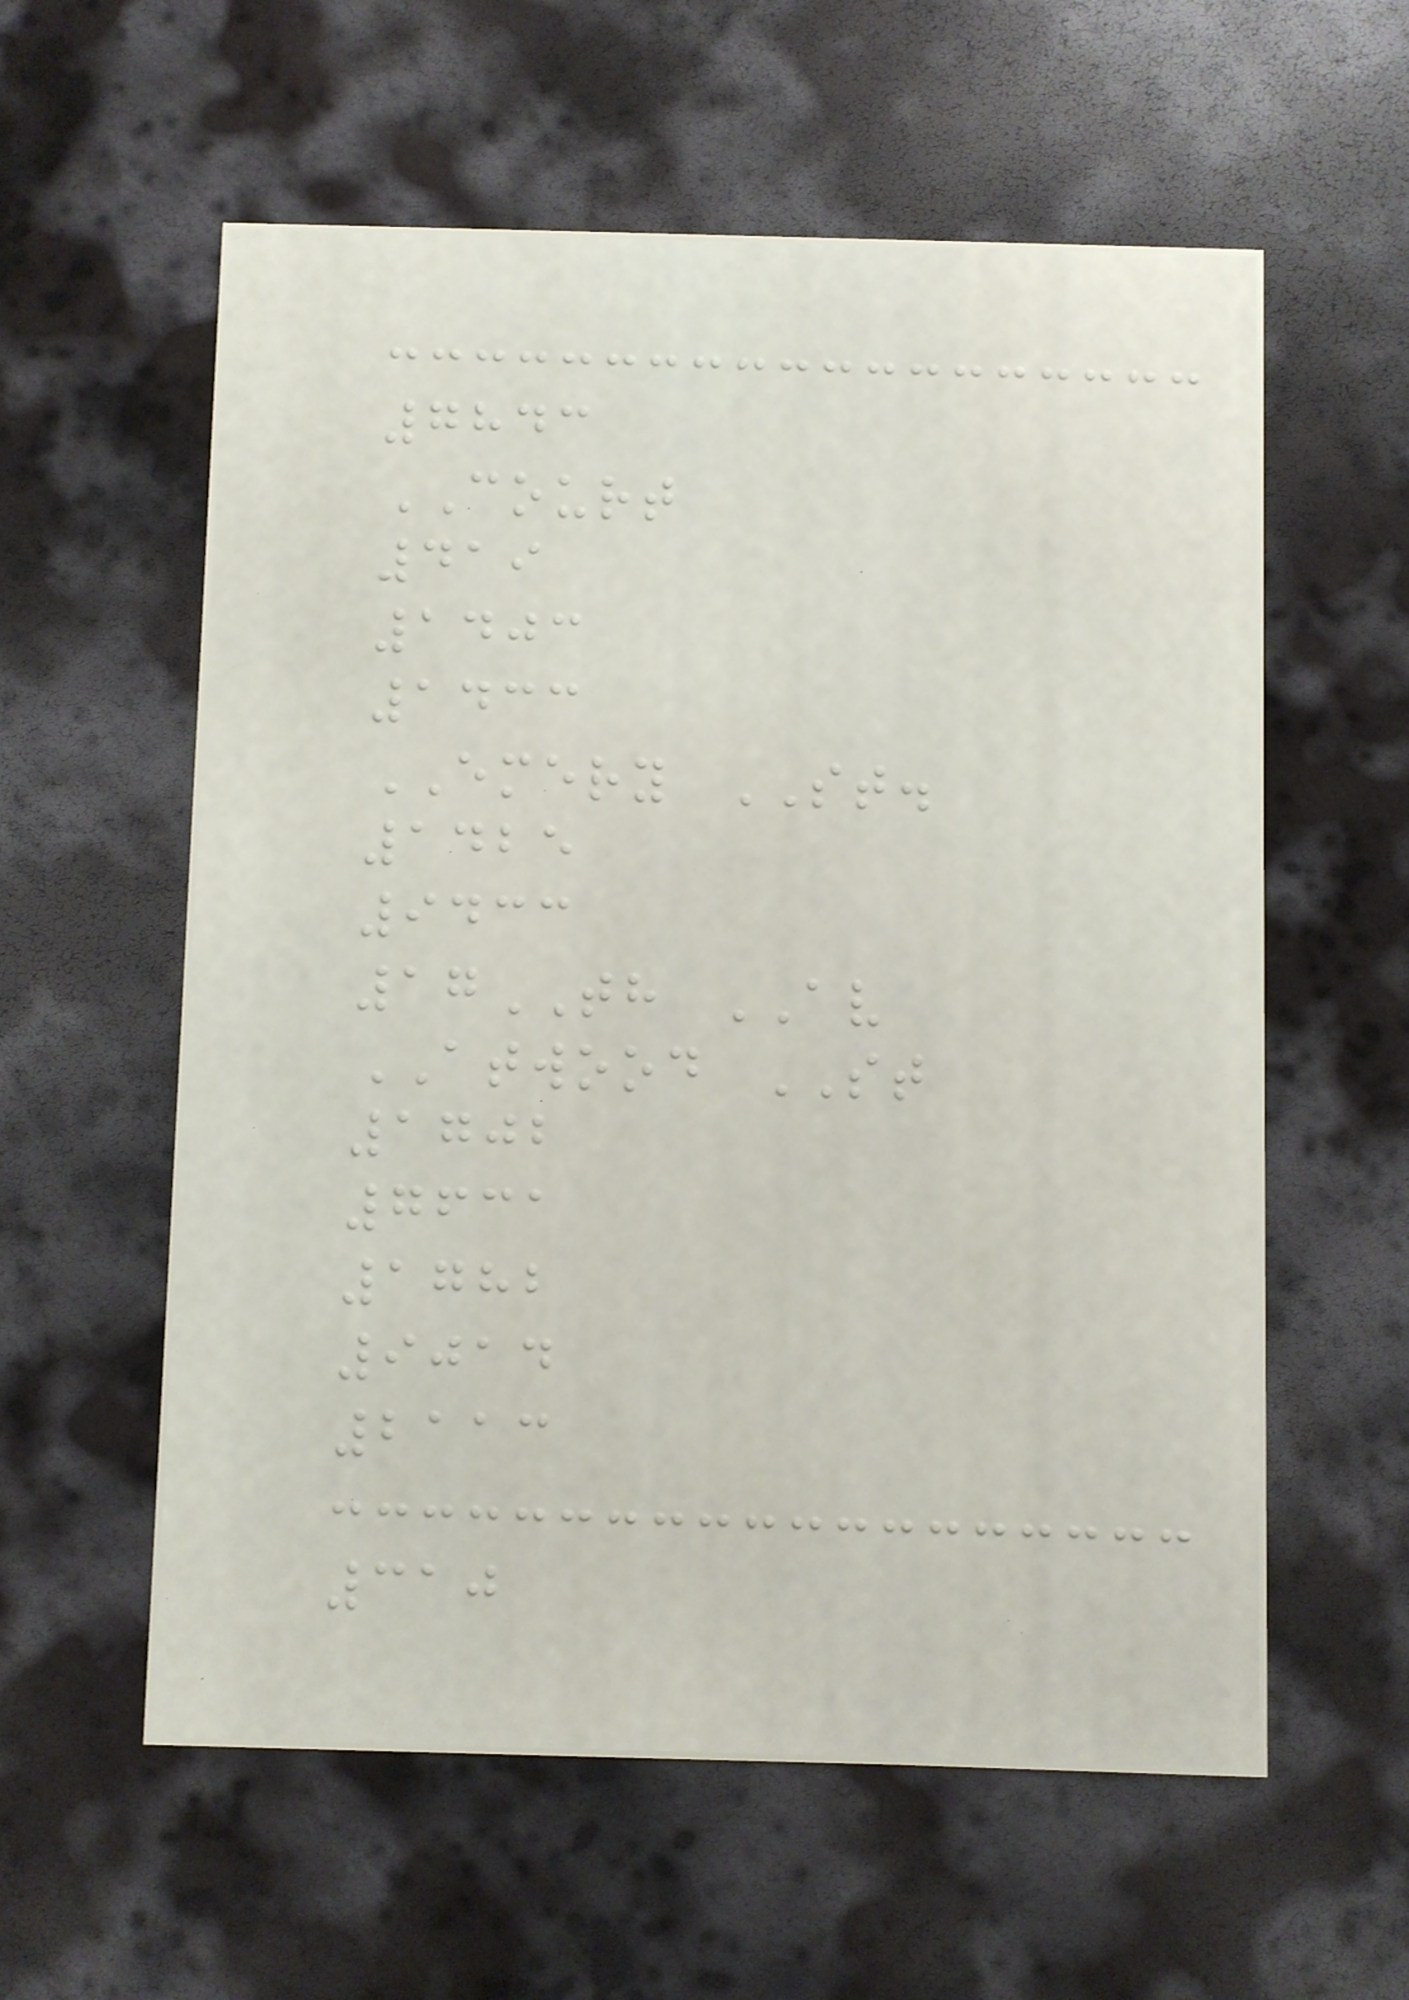7843
COURT
419
1403
1433
EMERY ST.
1425
9433
17TH AV
ATWOOD ST
1702
7631
1782
9014
2113
310
